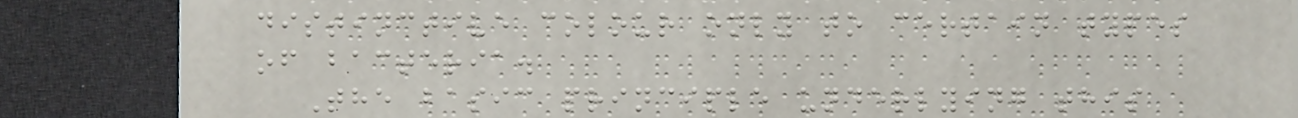distinctive colour only to certain types
of bacteria.
The basic principle underlying this
